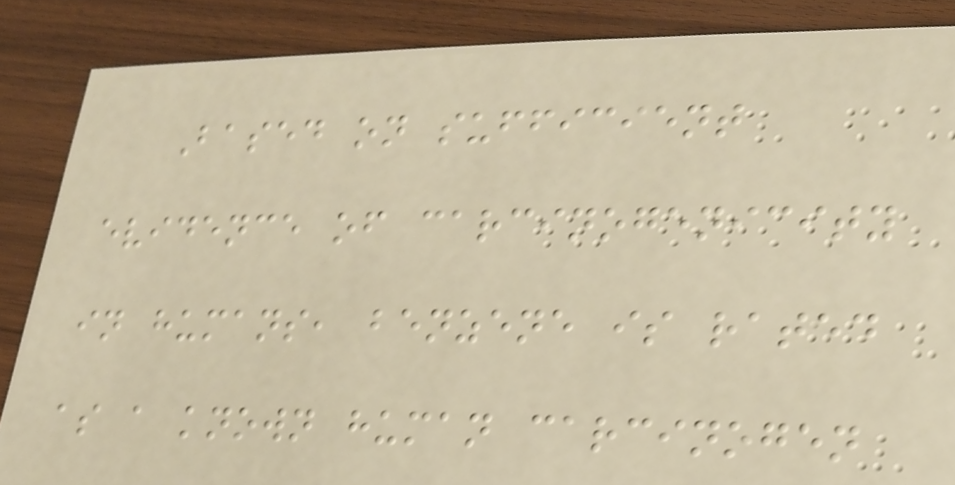Based on sufficient
evidence of carcinogenicity
in humans, benzene is rated
as a known human carcinogen
